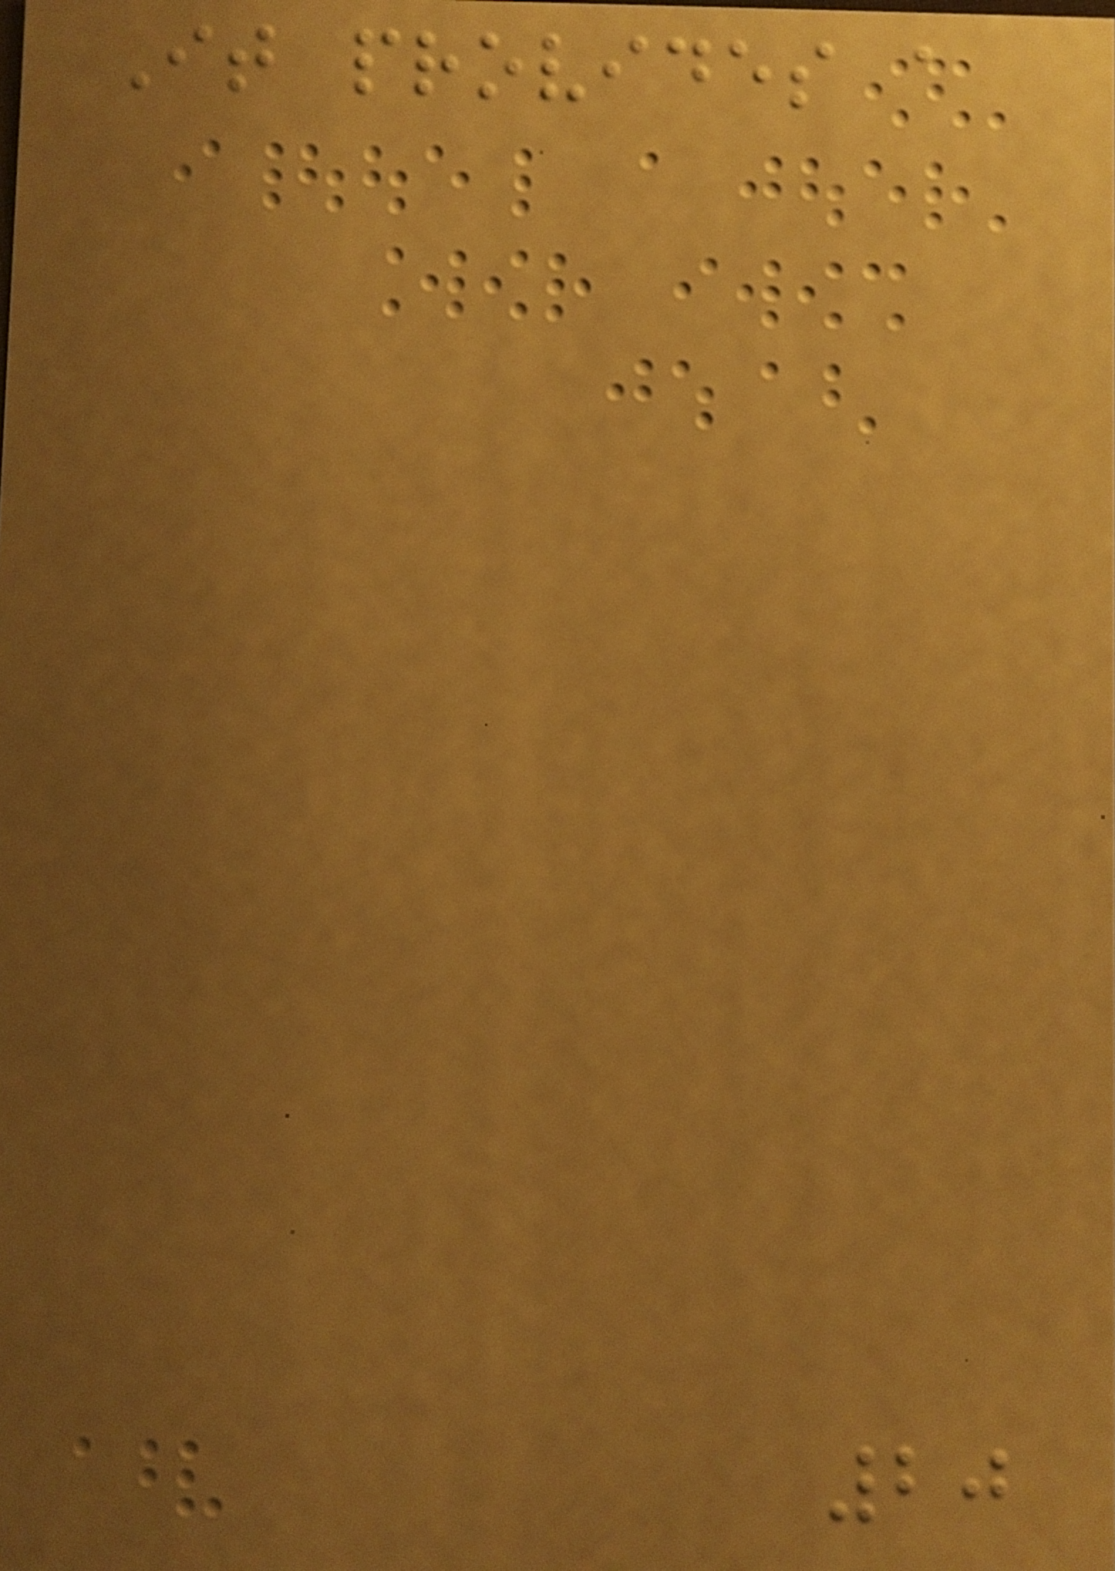It provides a
20
